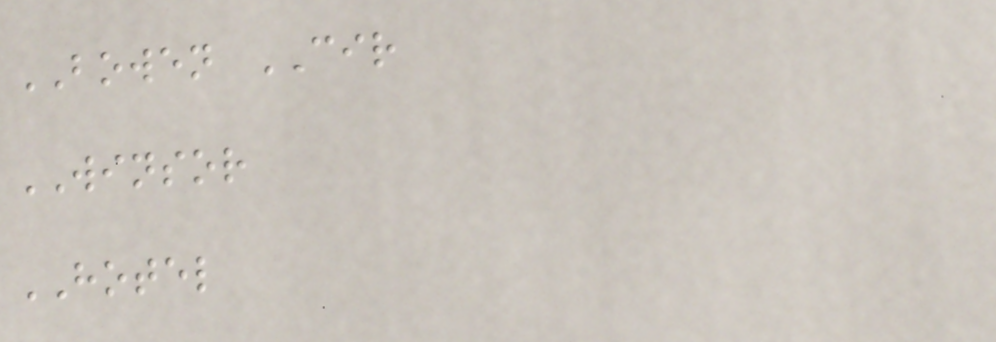BOWEN CIR
WINSOR
HOTEL
